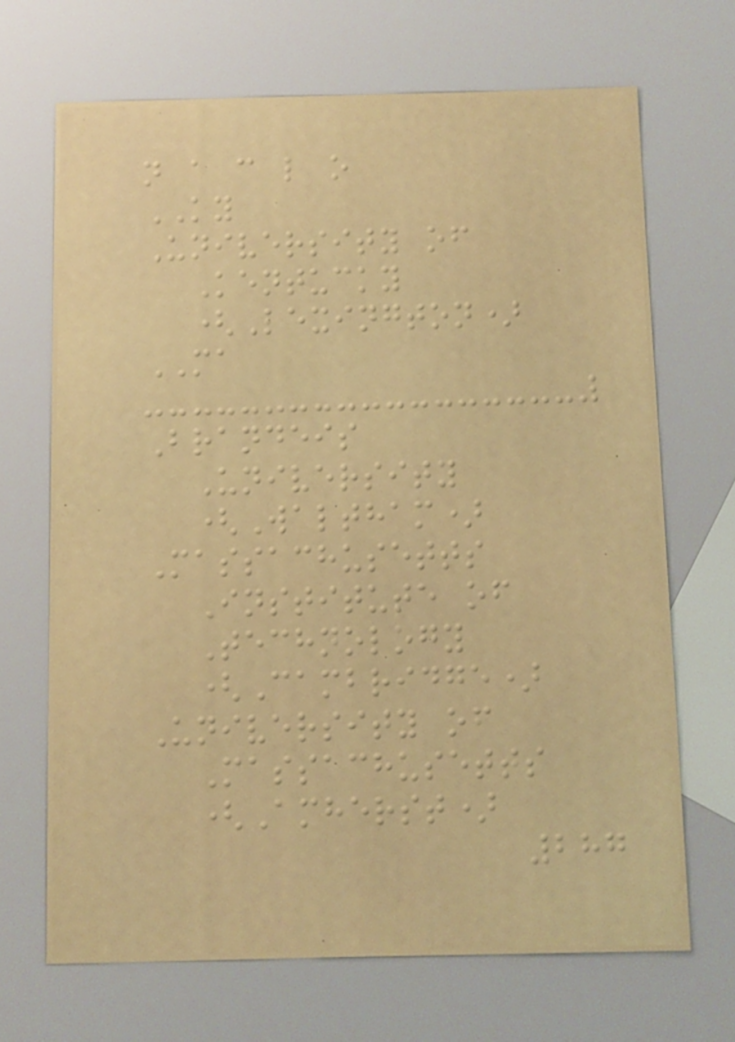n a c l o
KY
University of
Kentucky
(Lexington)
MA
Brandeis
University
(Waltham)
Massachusetts
Institute of
Technology
(Cambridge)
University of
Massachusetts
(Amherst)
287
